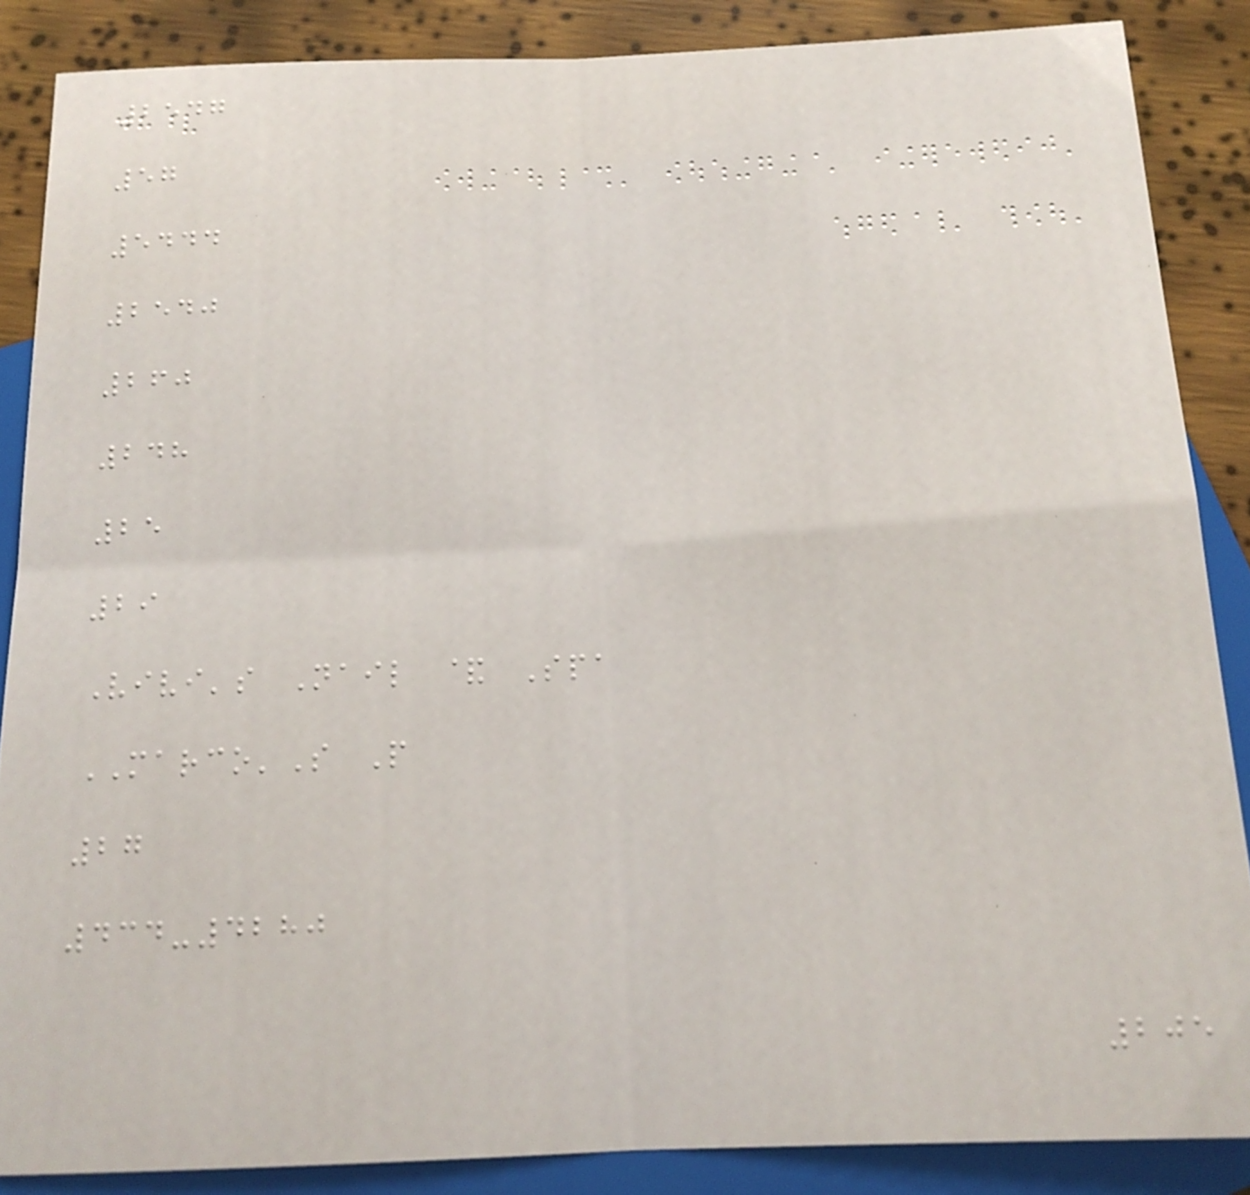2547
57
5444
2540
260
248
25
29
Vivi's Nail & Spa
MARCO'S P
27
434-4280
205
